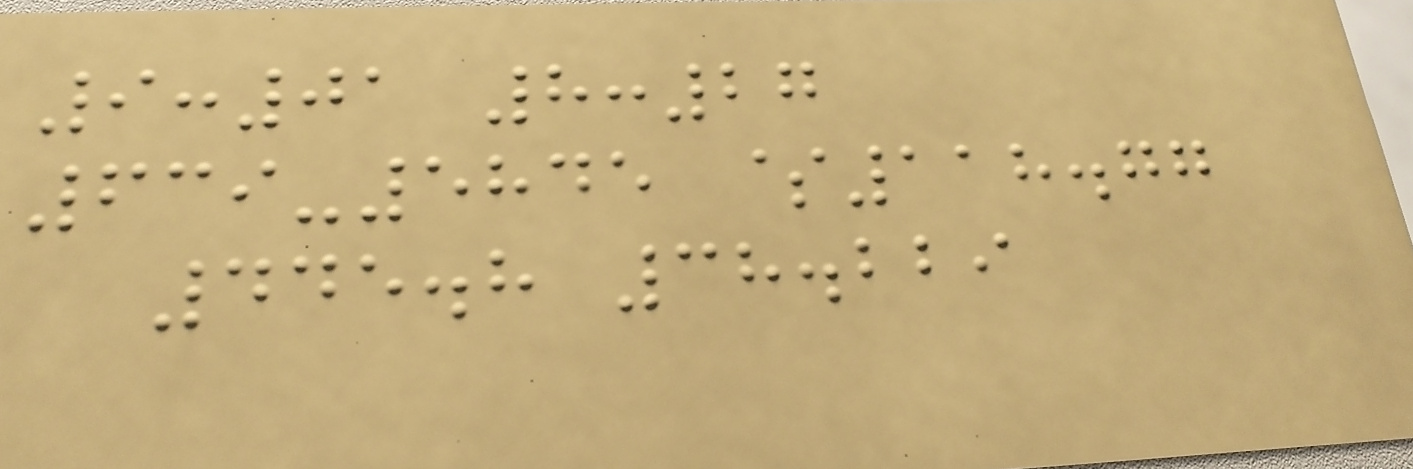9:01 8:27
639-5845 $118.77
445.8 38.229
